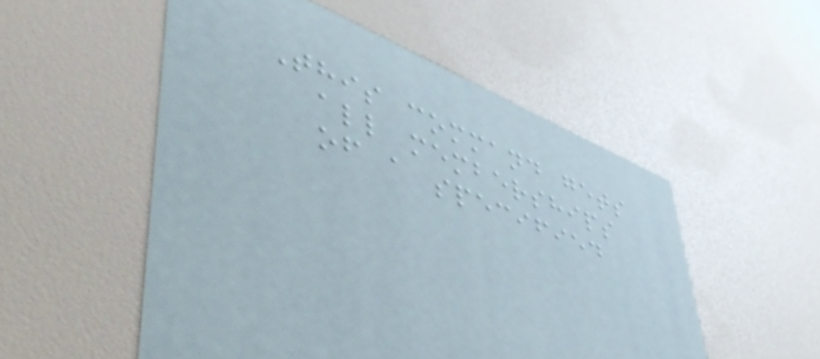This command gets
all memberships
of a specified
